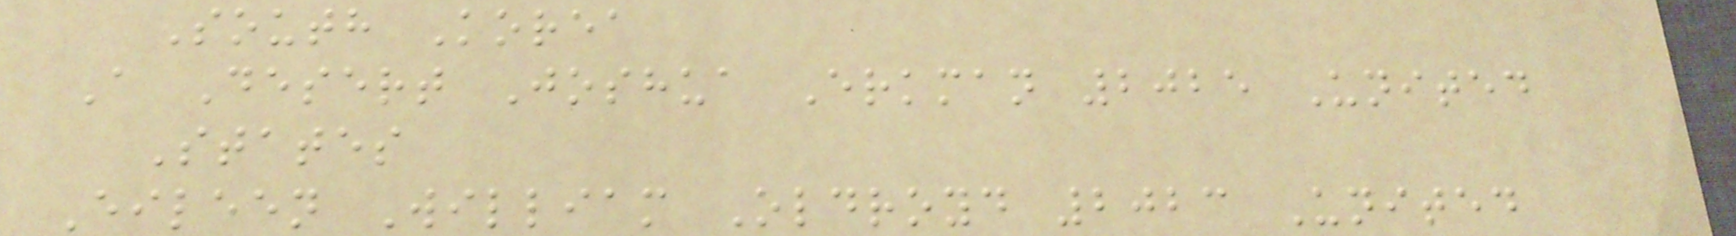South Korea
A Desert Joshua Erkman 2025 United
States
Eileen William Oldroyd 2023 United
